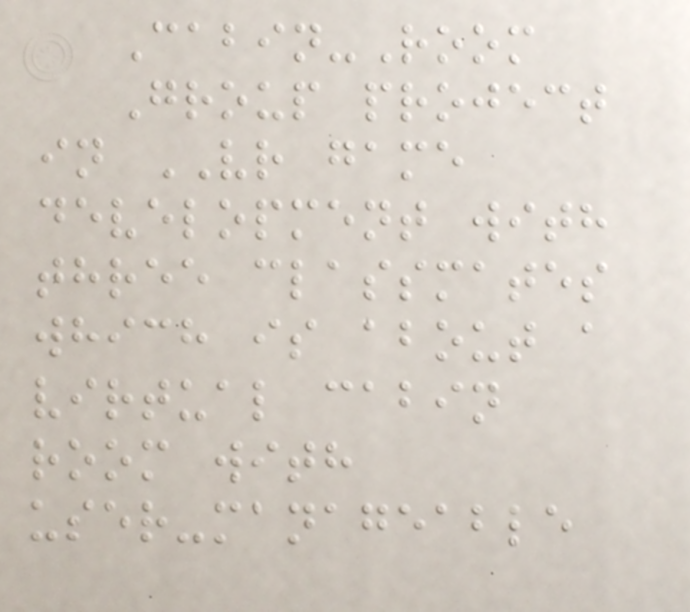Cabin-Room
Group project
in VR game
development with
three classmates
which is about a
virtual cabin
room with
user-manageable
